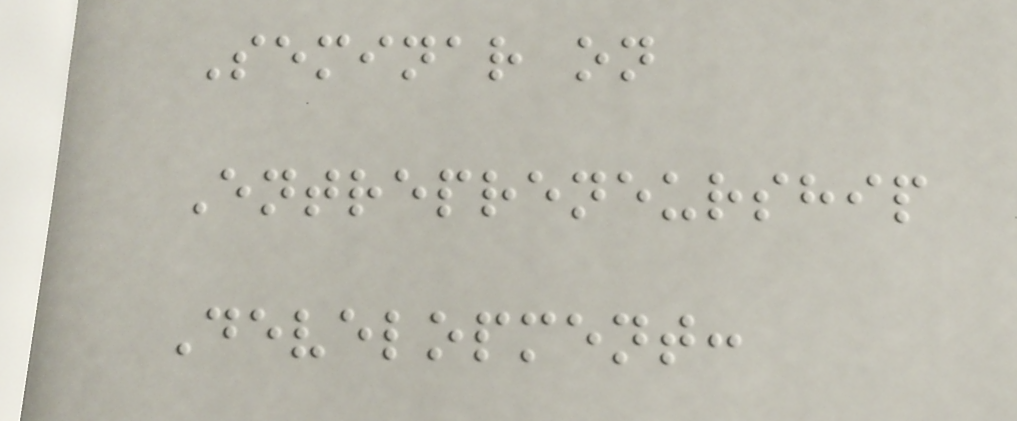Seminar on
Entrepreneurship
Development:
